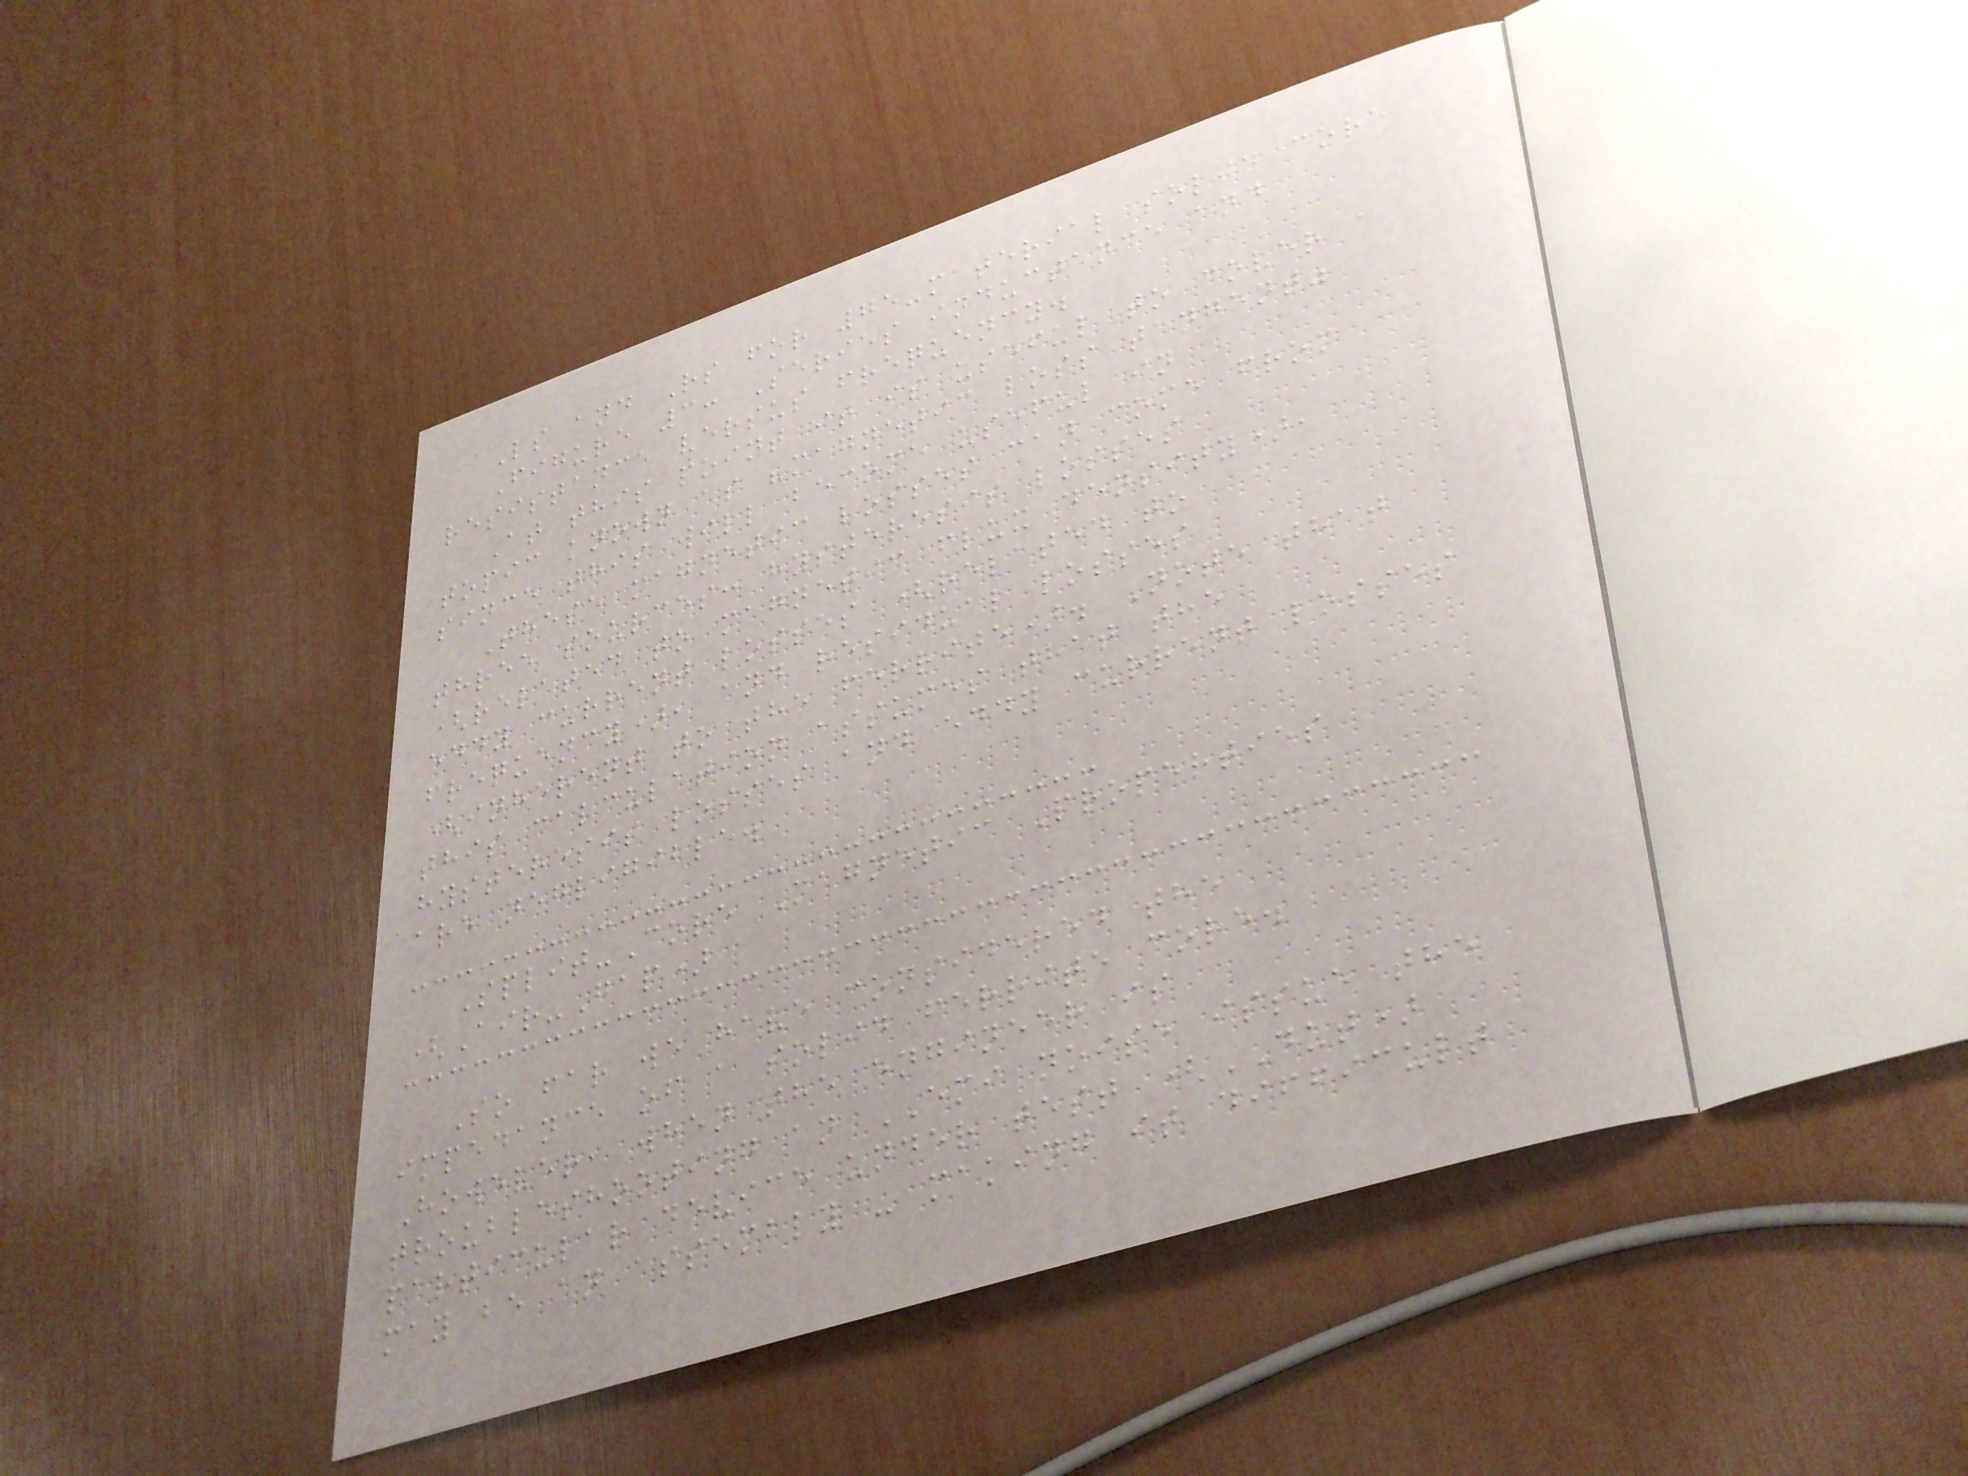Ls and Rs for 75-material solid core
Figure 3: Series inductance and
resistance versus frequency.
At this point it is useful to cover a
topic known as "magnetic loss tangent"
since this will become useful in
These magnetic losses can come from
three sources: hysteresis losses
(related to magnetic flux density),
eddy current losses (related to
frequency), and residual losses
(inherent to the ferrite). Note that
this calculation assumes that the
hysteresis losses and eddy current losses
are negligible.
Split-Core Magnetic Properties
(Air-Gap)
So far we have considered the
impedance of a solid ferrite core.
However, when the engineer is
troubleshooting an EMI noise issue the
particular device under test (DUT)
may be an assembly - making it difficult
